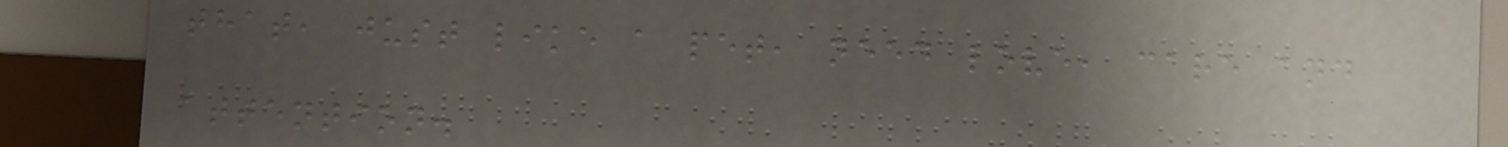that, just like a pet, need love, care and
attention.
